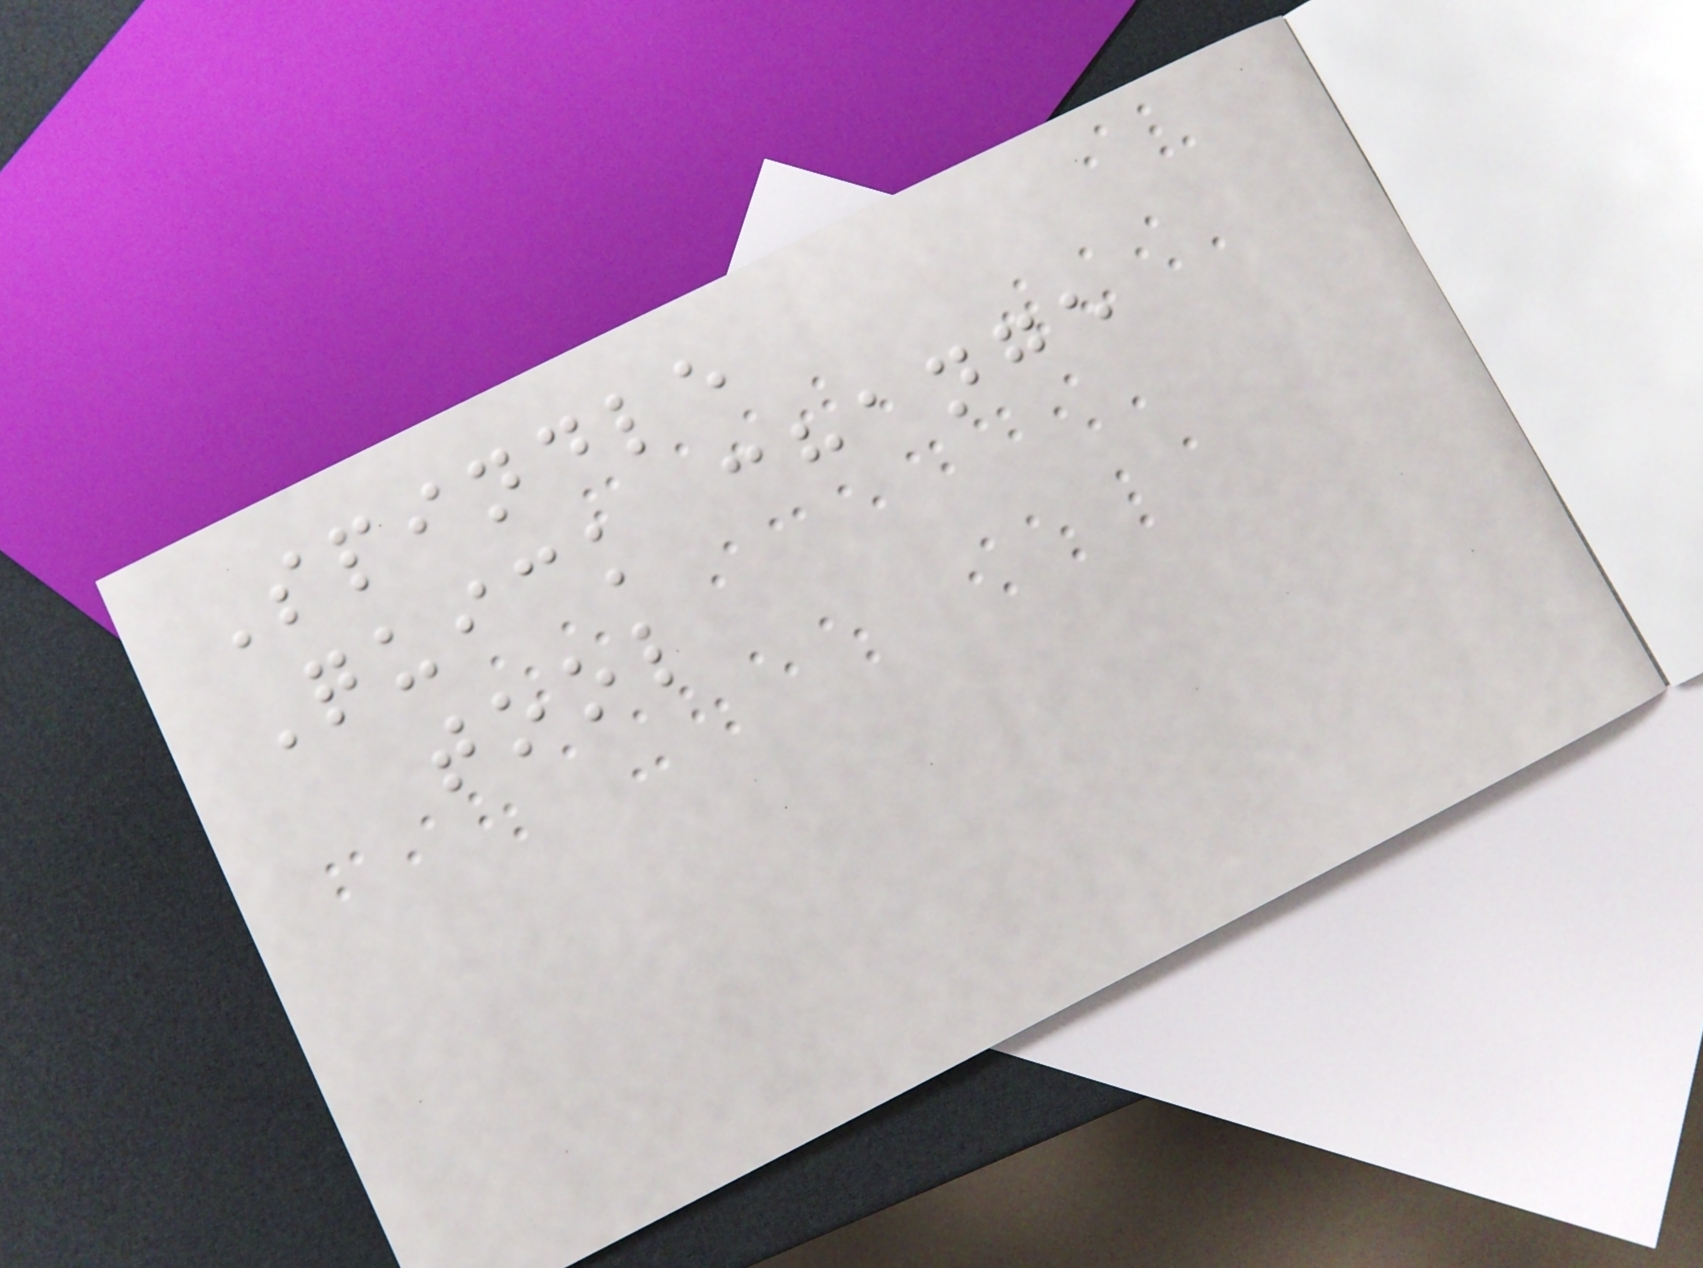Spindle
Quick change
tool
